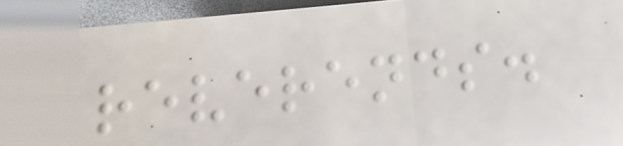reverends.
